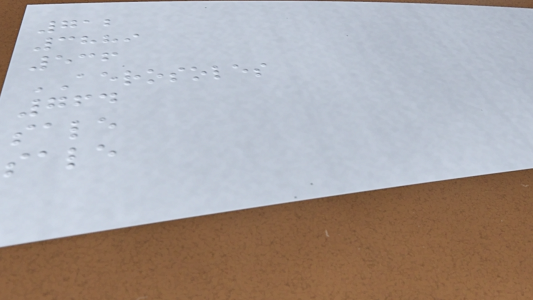712
3889
536
AEROSOLES
764
sale
sale
